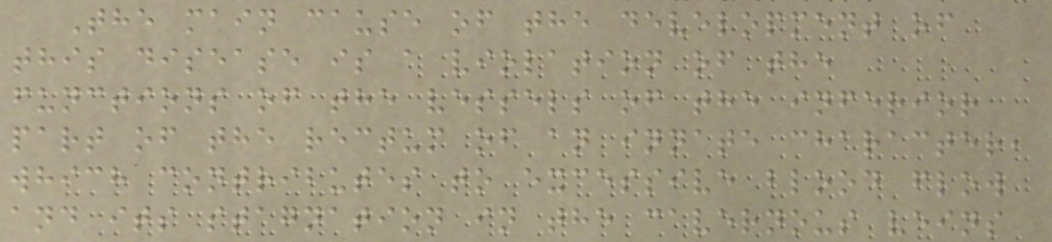The main cause of the development of
this disease is a violation of the
functions of the vessels of the inferior
part of the rectum of an innate character,
which contributes to excessive blood flow
and its stagnation in the cavernous veins
